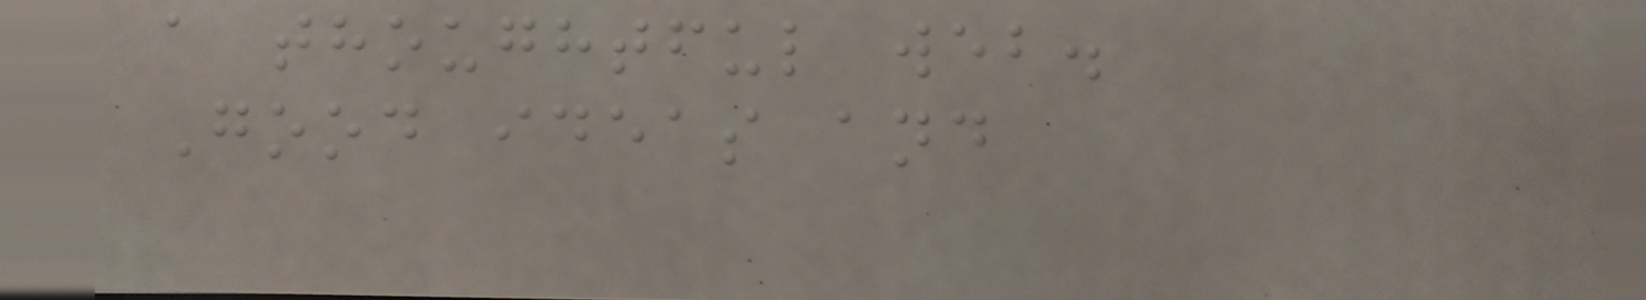a thoughtful web.
Good ideas and
